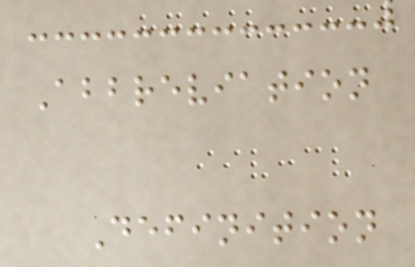Abbreviation
Definition
